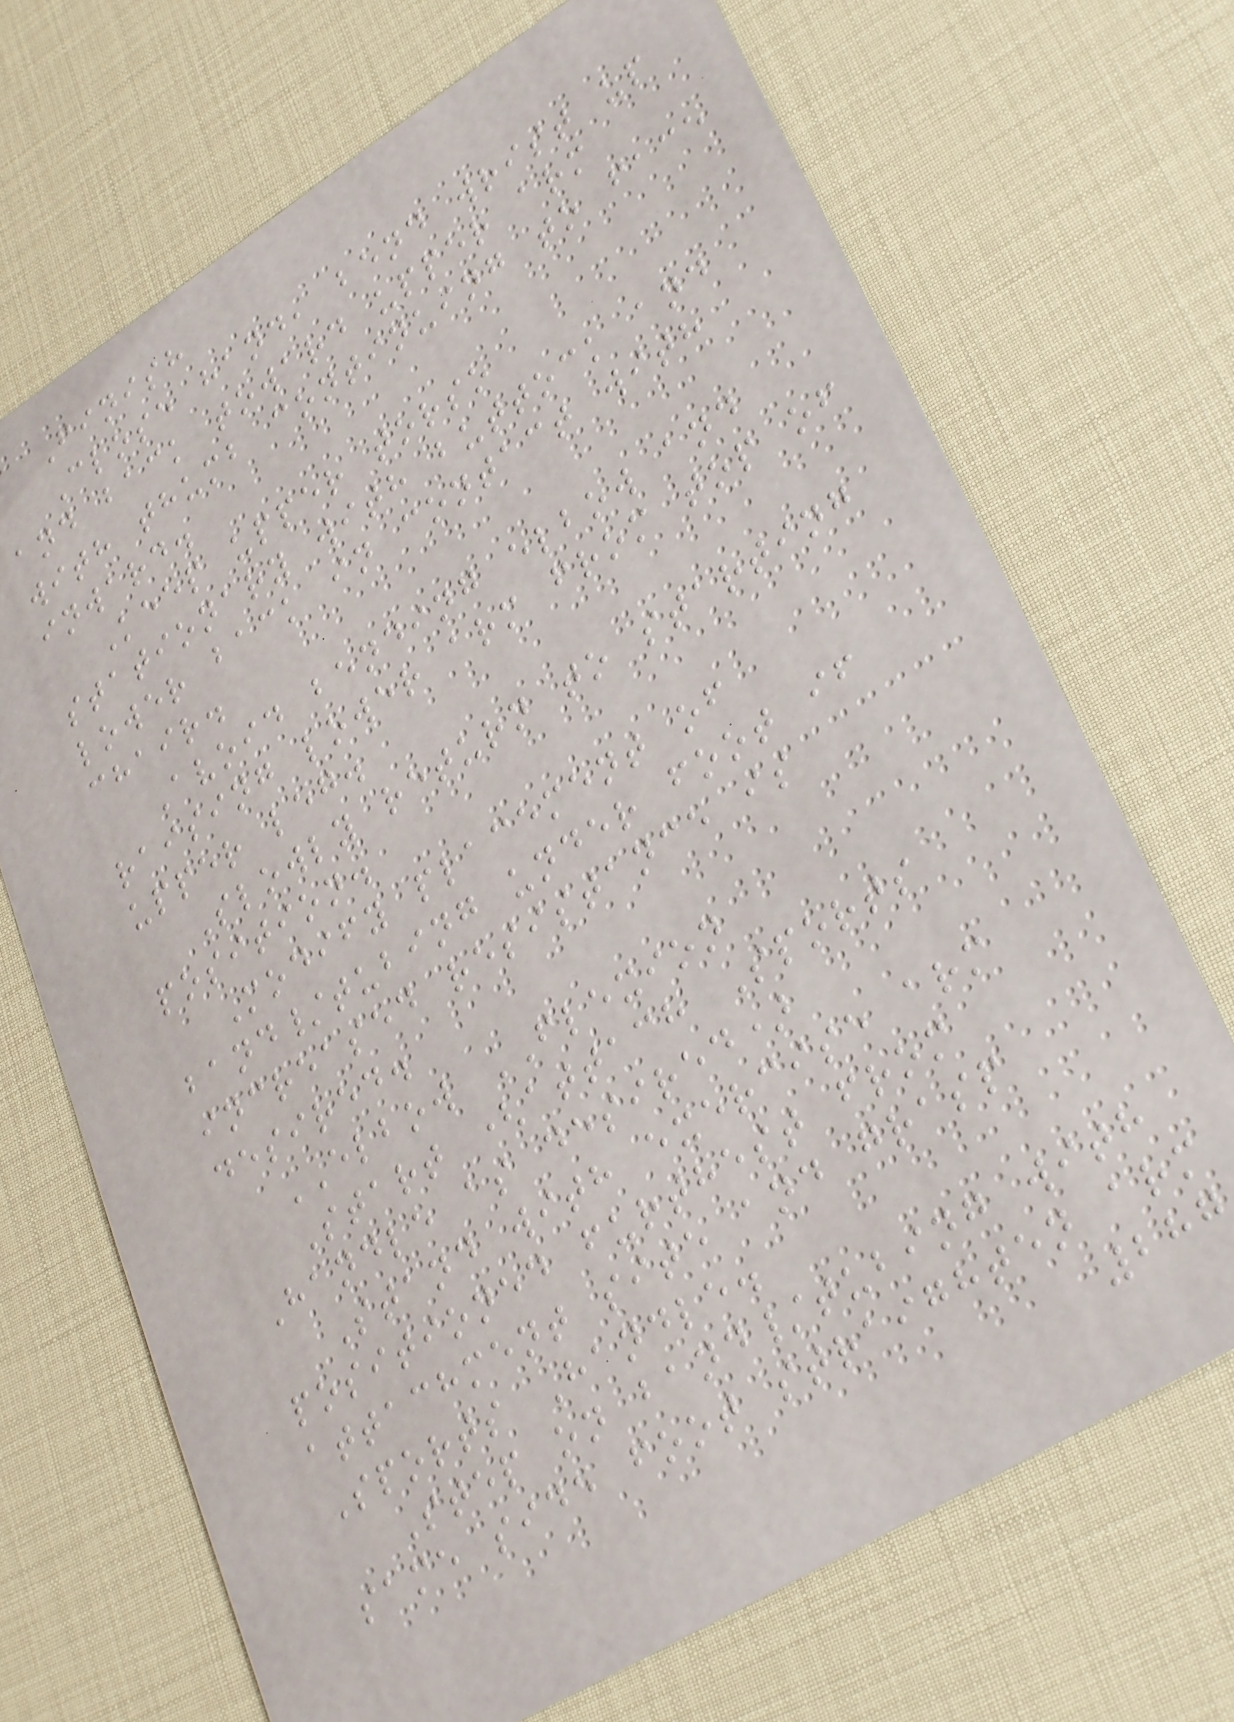Finish
Close hand, bend wrist up
and back toward upper arm
with thumb continuing to face
inward.
Keep upper torso
stationary with buttock and
lower back in contact with
chair.
Avoid bending elbow and
raising lower arm from top of
upper leg.
Slowly return to starting
position.
Modify placement of
band/tubing under foot if
increased resistance is
desired.
ELBOW FLEXION
Start (attach Sports
Handle as desired)
Stand with exercise arm
positioned furthest from
attachment site and grasp
Sports Handle.
Step on band/tubing with
same side foot straighten arm
287
